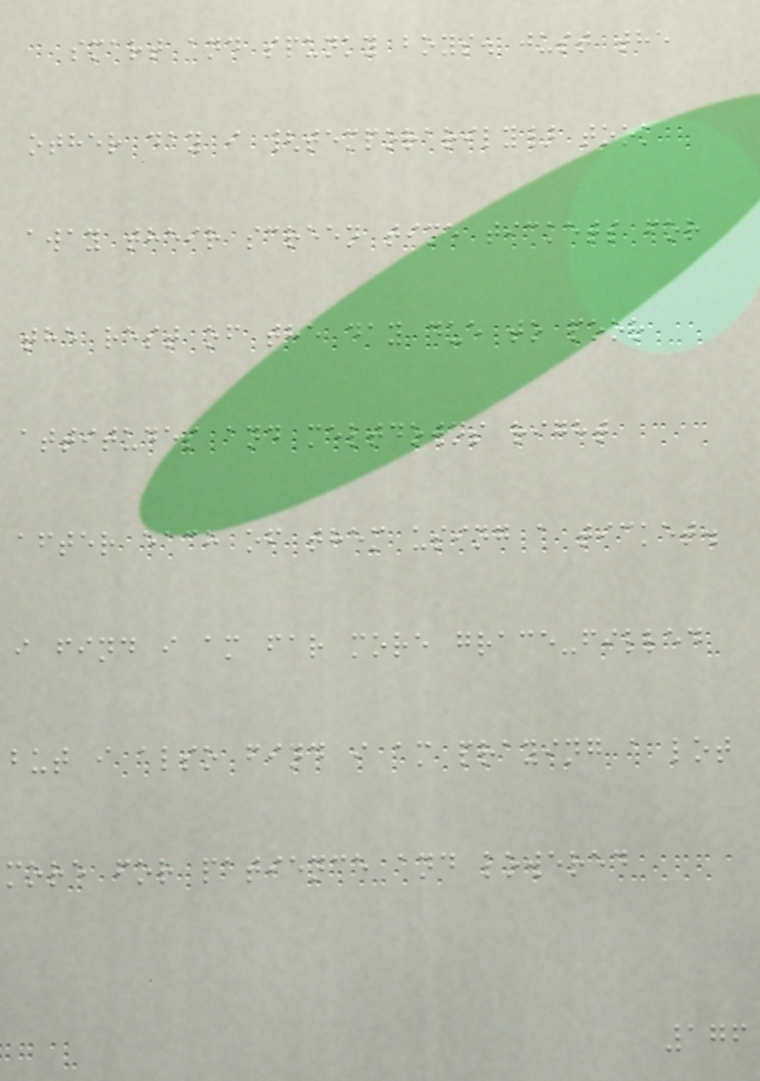smart and spunky boys. just the
other day i {temporarily} took
away their screen time tickets for
the rest of the day due to poor
attitudes and meltdowns right
after each of them using a ticket.
i find i am far more grace-filled
but i also find i am praying a lot
more for patience and lowered
176
